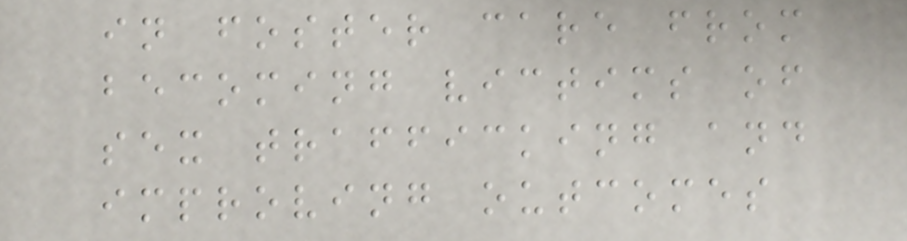in foster care from
becoming victims of
sex trafficking and
improving outcomes
